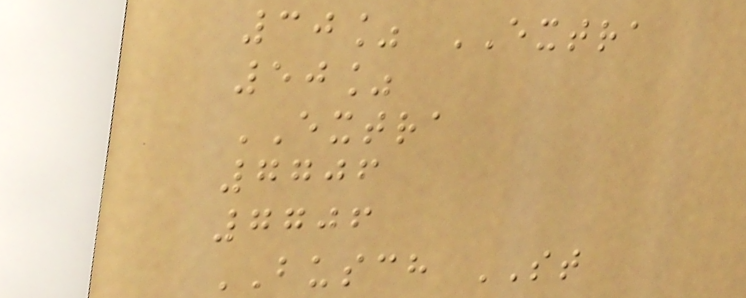30% EXTRA
50%
EXTRA
7706
7706
BUSCH ST
